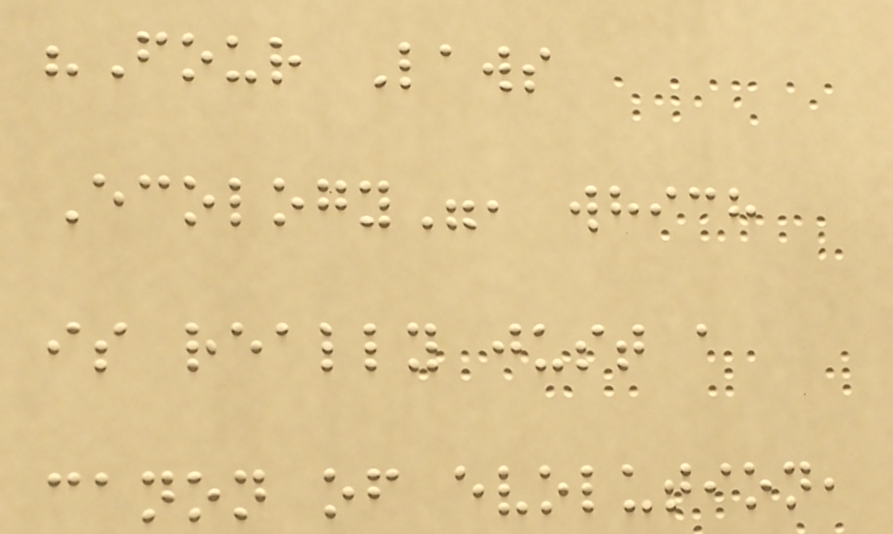"Four Laws
Ecology", which
is really just a
canon of evolution,
